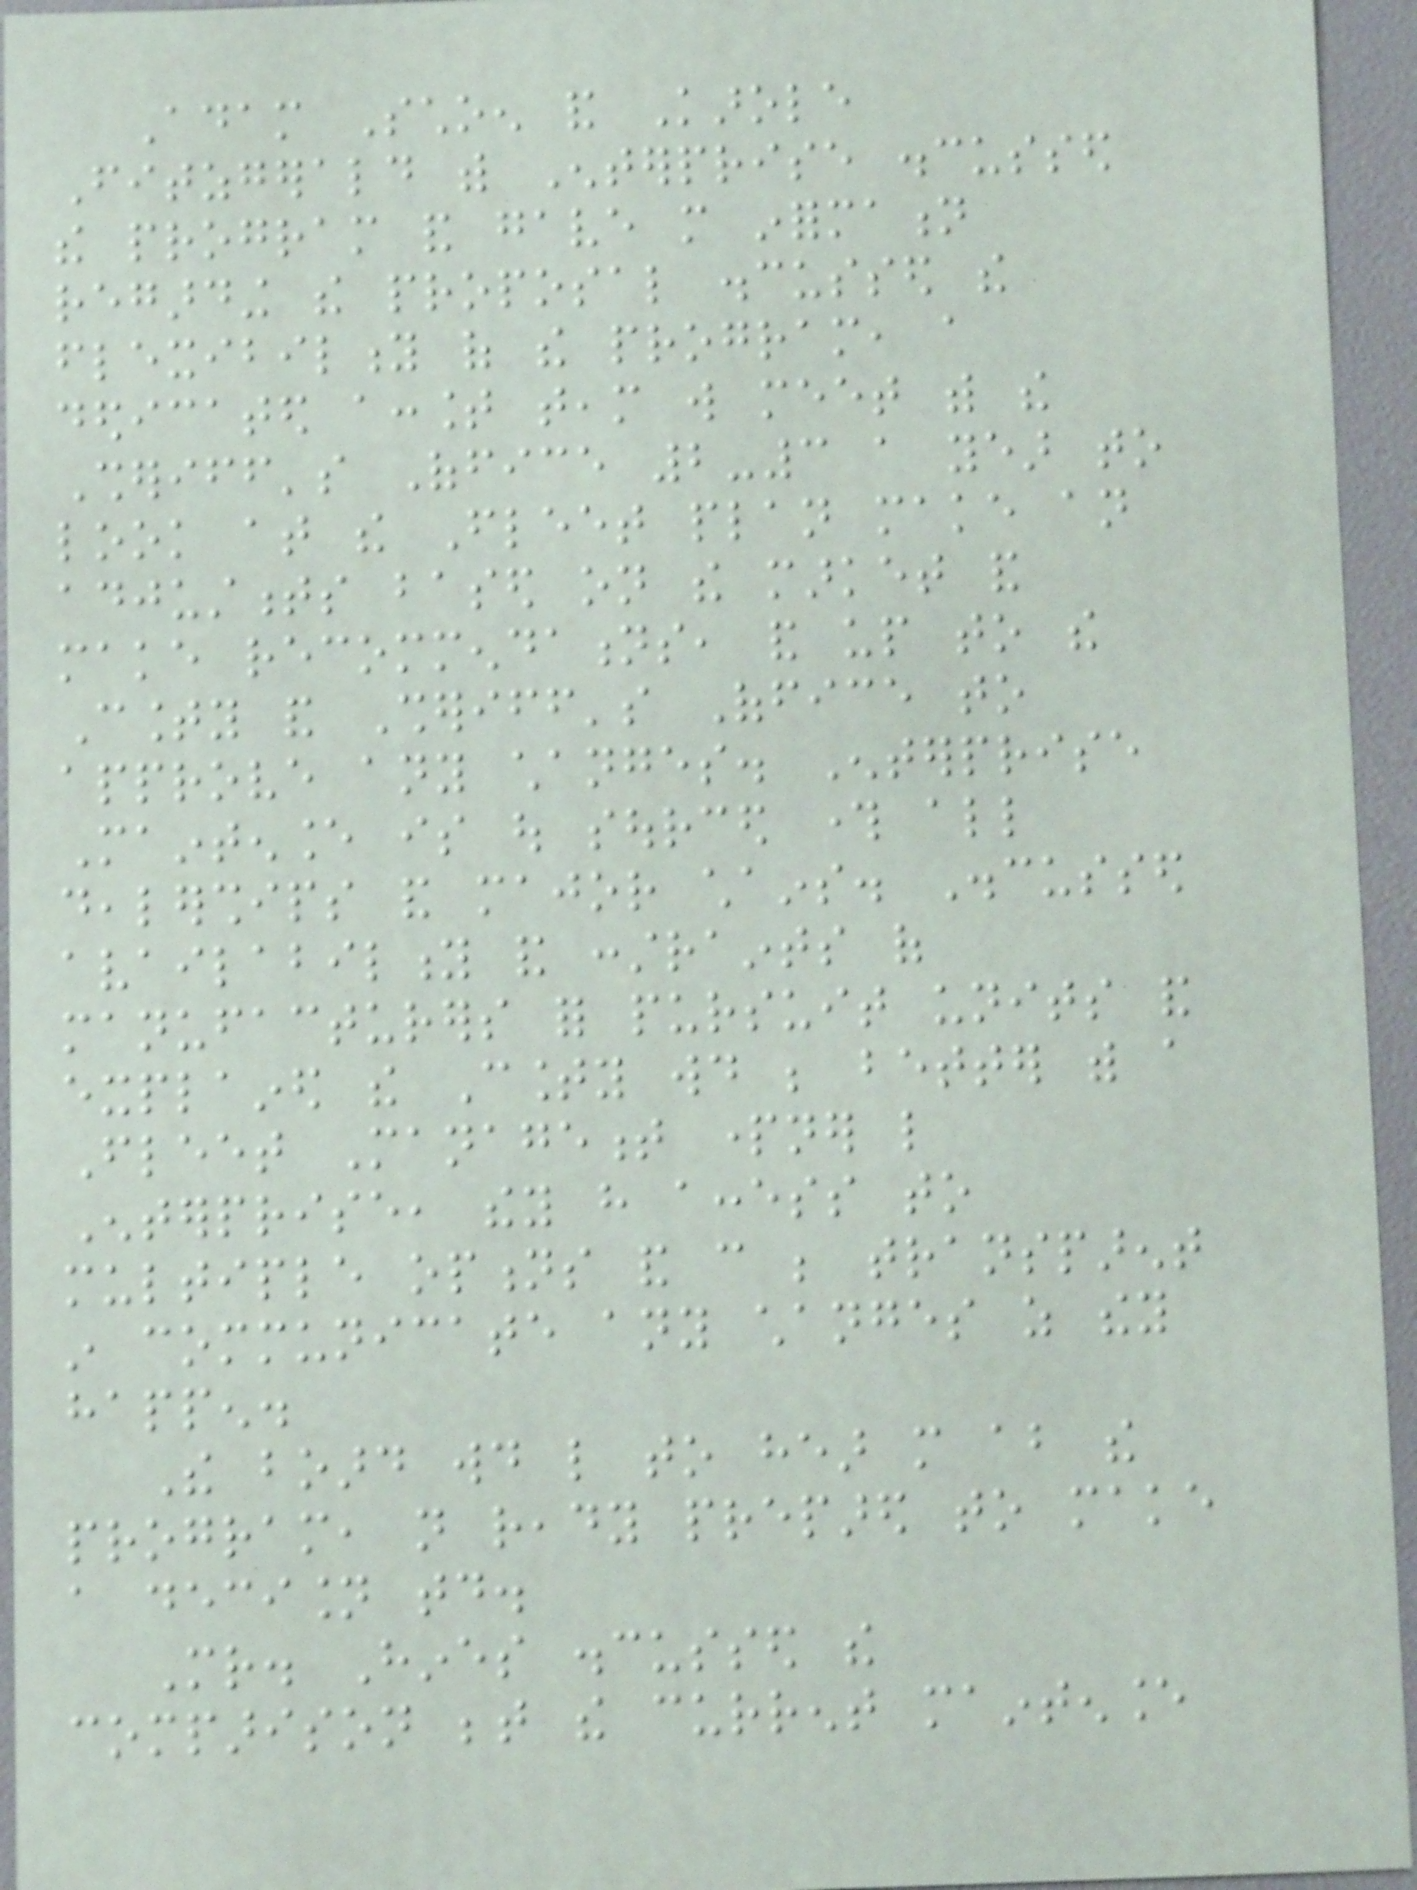Adam Schoen and Karole
Fitzgerald with Enterprise discussed
the program and gave more information
regarding the proposal discussed the
flexibility of the program, a
dedicated account team will meet with the
Sheriff's Office 2-3 a year to
look at the Fleet plan make an
adjustments based on the market and
make recommendations, and up to the
County and Sheriff's Office to
approve any changes. Enterprise
Maintenance is out sourced through all
dealerships and major chains. Discussed
availability and constraints of
manufacturers for pursuit units and
explained the County would be better with a
Fleet Management partner like
Enterprise, they have access to
multiple options and can be transparent
in communicate any changes as they
happen.
The board would like to hear more about the
program, not ready prepared to make
a decision today.
Mr. Hines discussed the
comparison between the current maintenance
